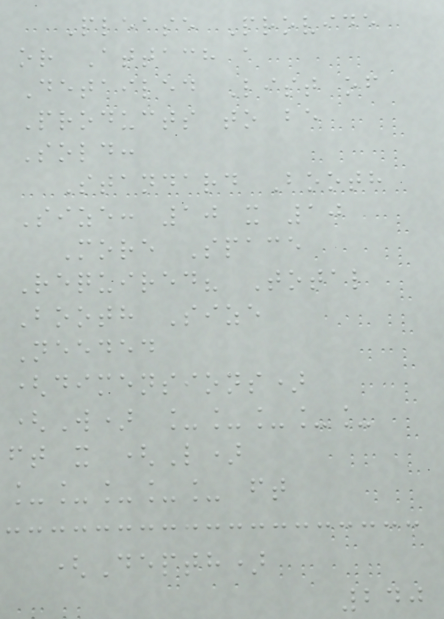Please Provide
or Attach a
Detailed List of
Products to be
Sold:
Standard Booth
Size: 10 x 10
More Space
Required? Total
Booth Size
Needed
(dimensions)
(W) _____
ft x (L)
_____ ft
(Depth)
240
